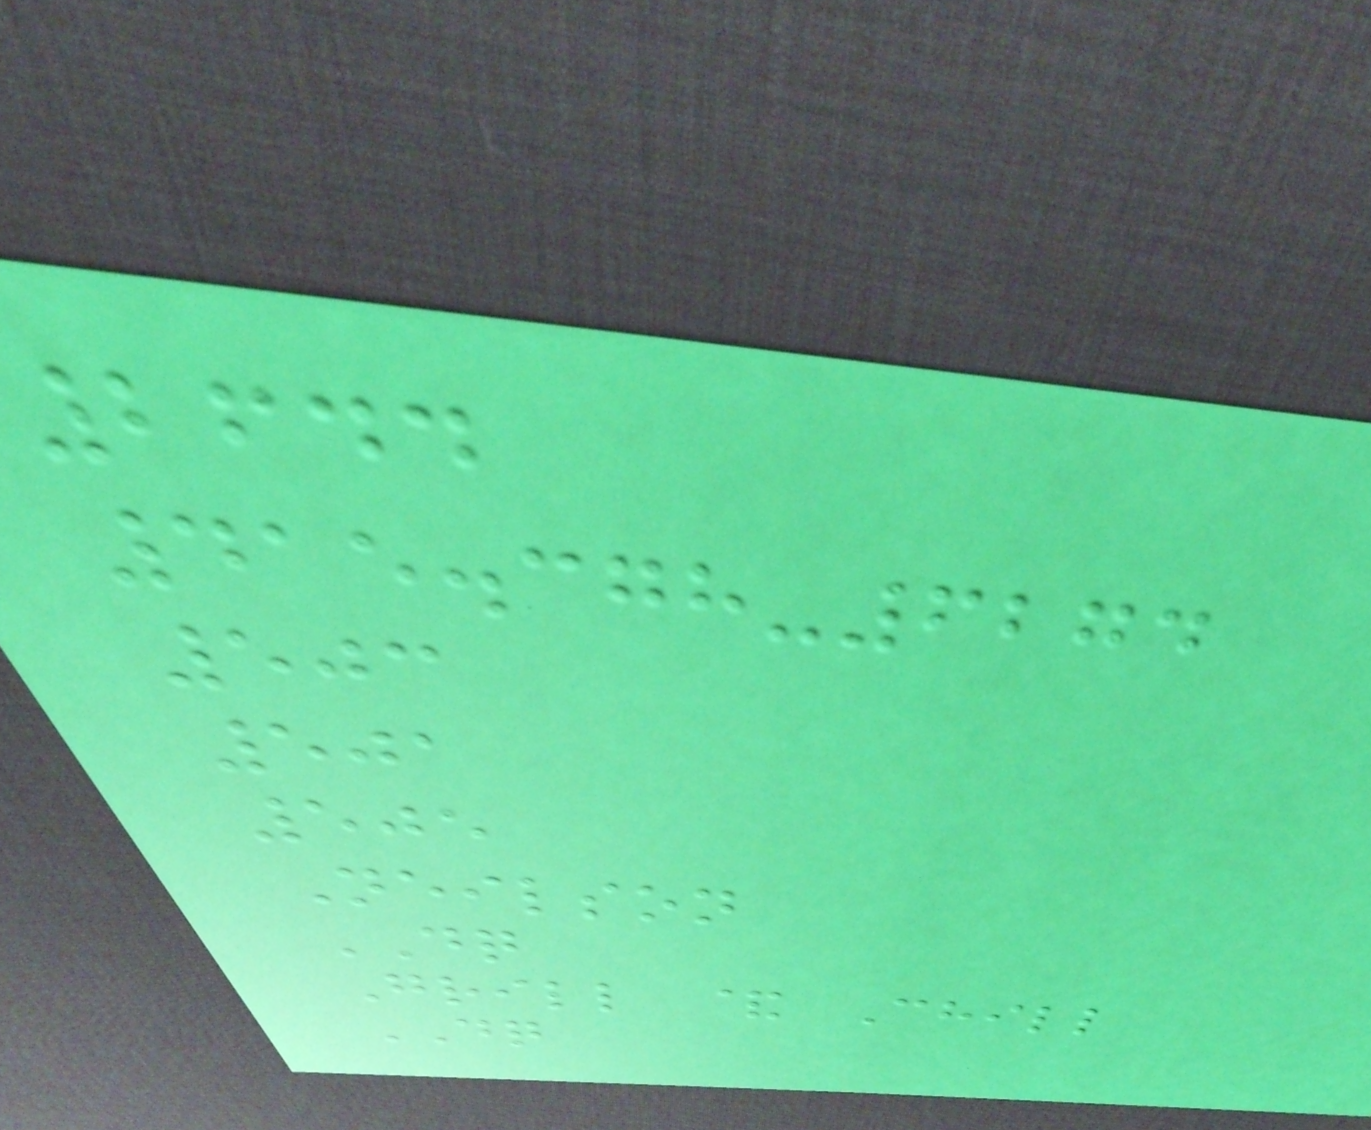2644
415.378-6274
503
501
505
Neilson
DQ
Grill & Chill
DQ
